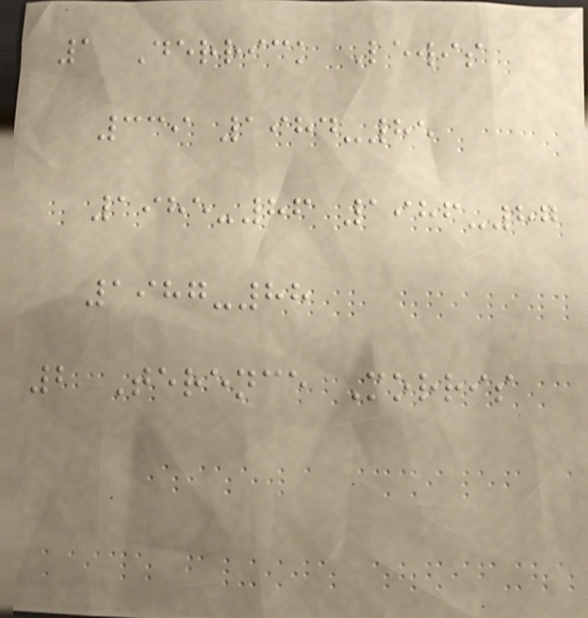1 Derrick Lewis
339 1984-85
1985-86 1986-87
1987-88
2 Terence Morris
